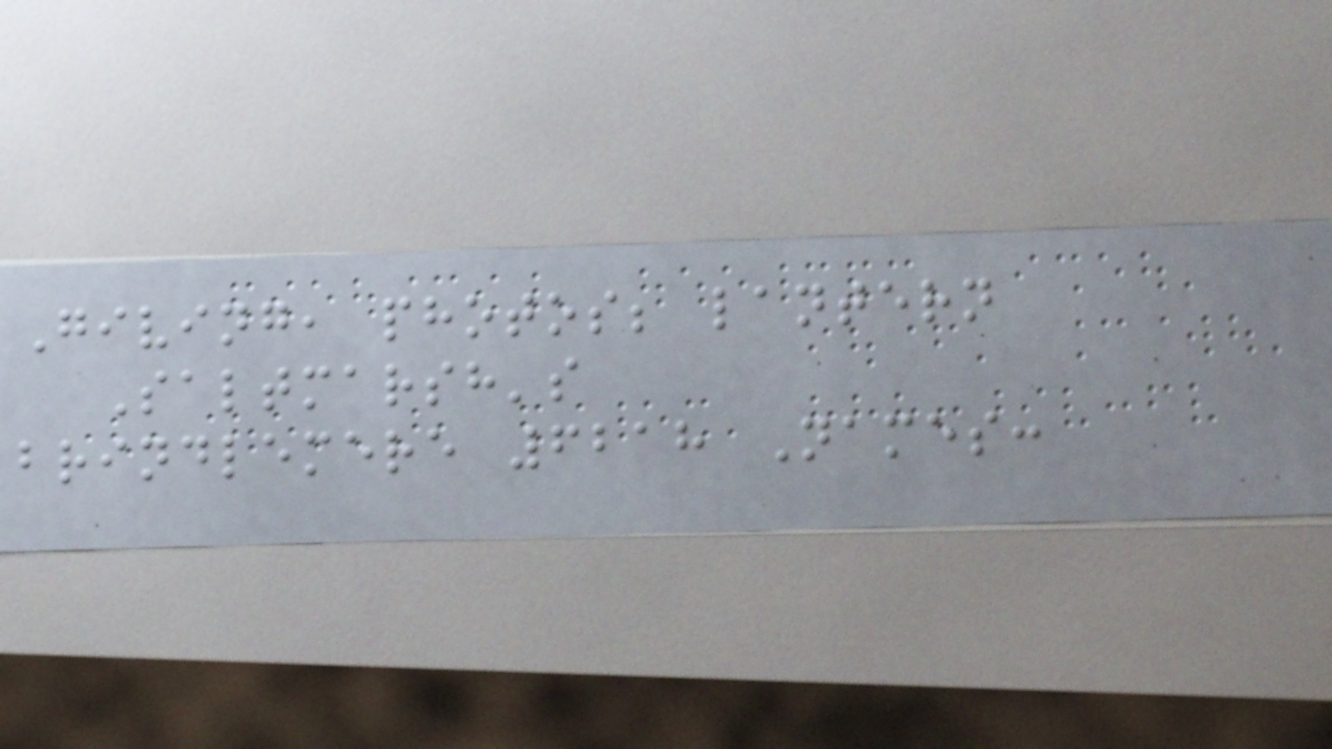Giving, photos; lantern
Saltmarsh's
brindlemere 6218 Names:
